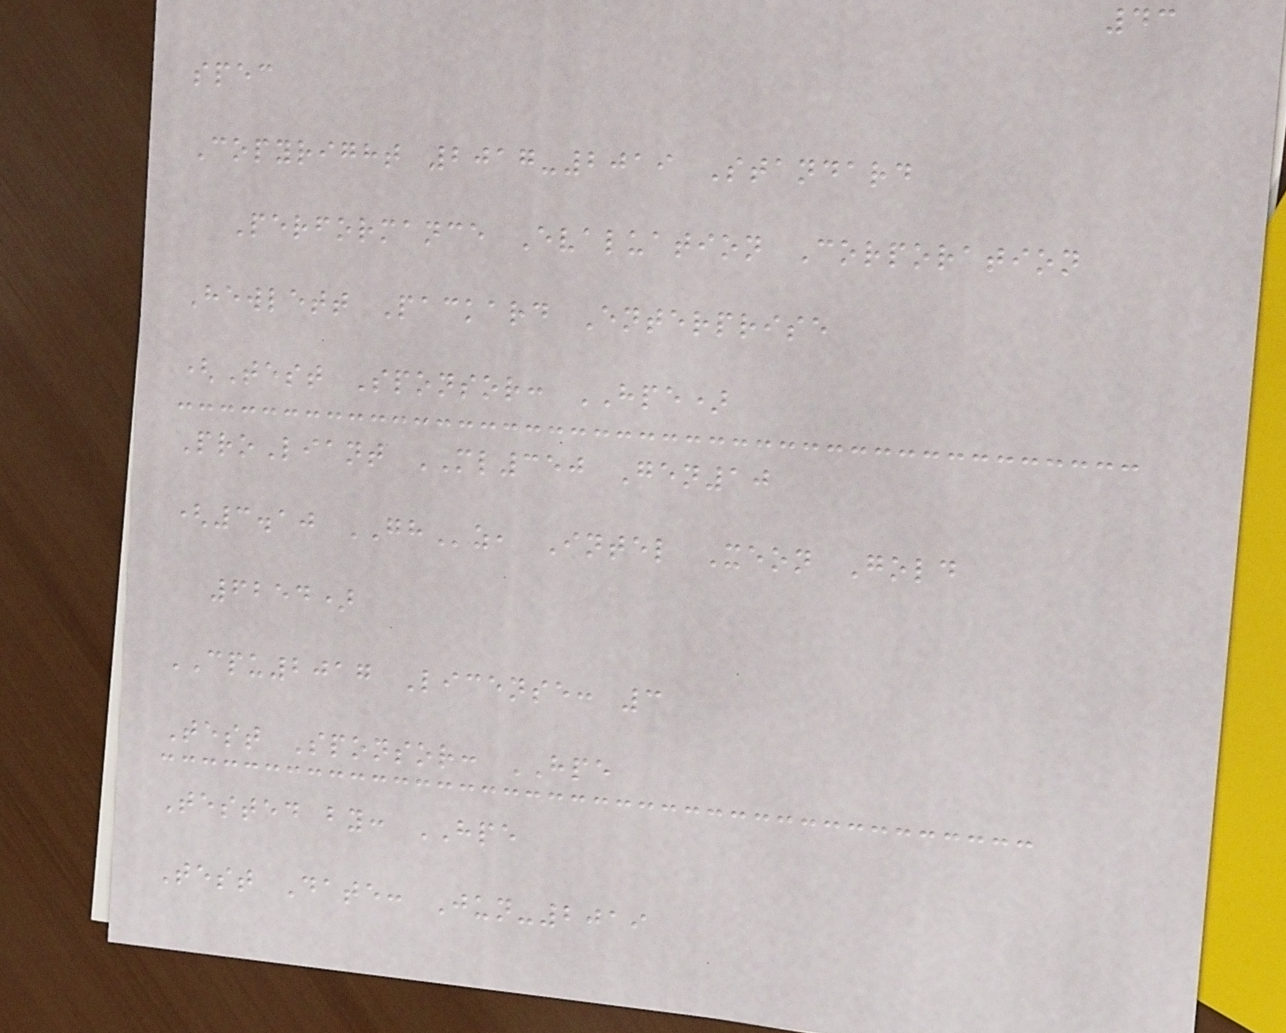43
spec
Copyright 2017-2019 Standard
Performance Evaluation Corporation
Hewlett Packard Enterprise
(Test Sponsor: HPE)
ProLiant ML350 Gen10
(3.10 GHz, Intel Xeon Gold
6254)
CPU2017 License: 3
Test Sponsor: HPE
Tested by: HPE
Test Date: Jun-2019
